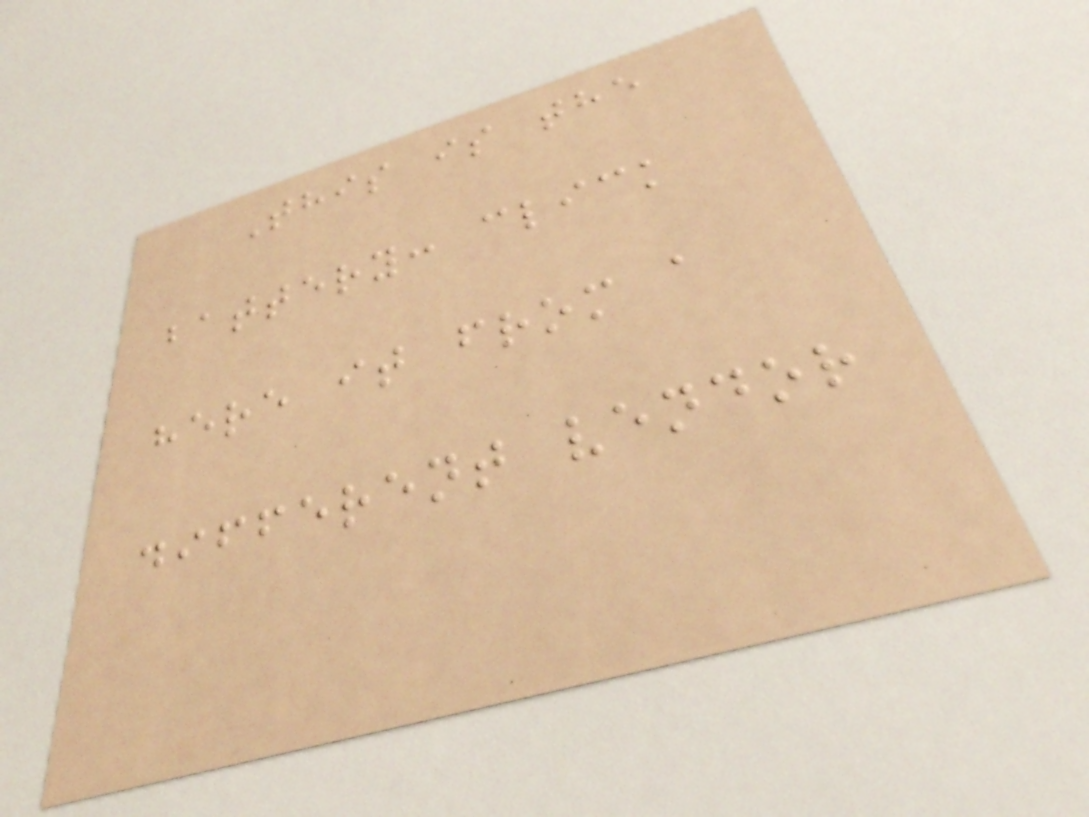This is the
battery: click
here it from a
different vendor
